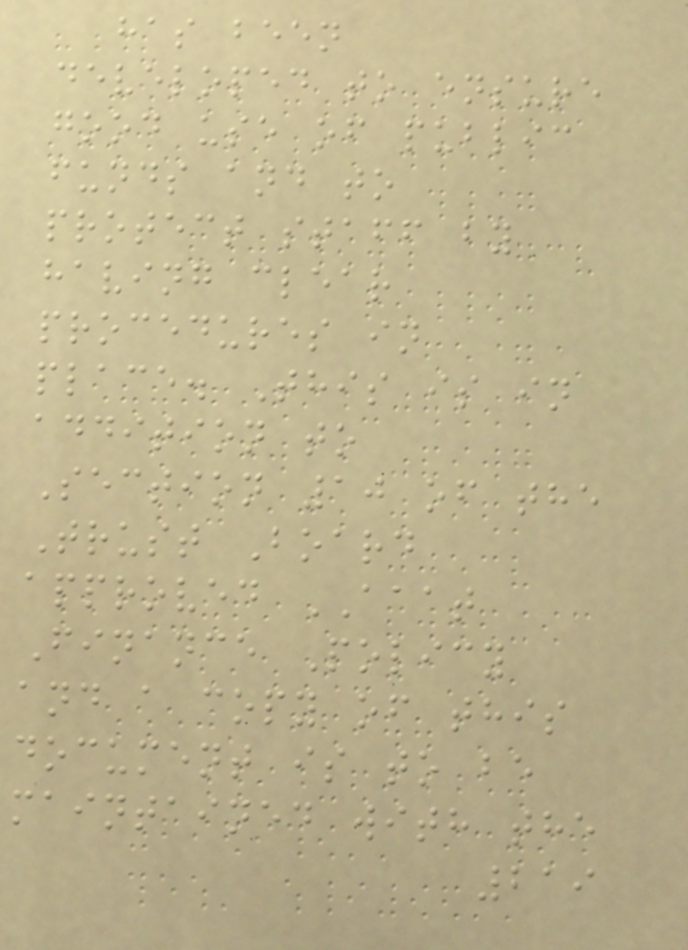has been
developed to ensure
good use of public
funds and to
protect staff by
having clear
procedures in
place. This is in
addition to
Section 10 of the
Trust Board
approved AAAT
Finance Policy
and a copy of this
document is to be
maintained with the
219
